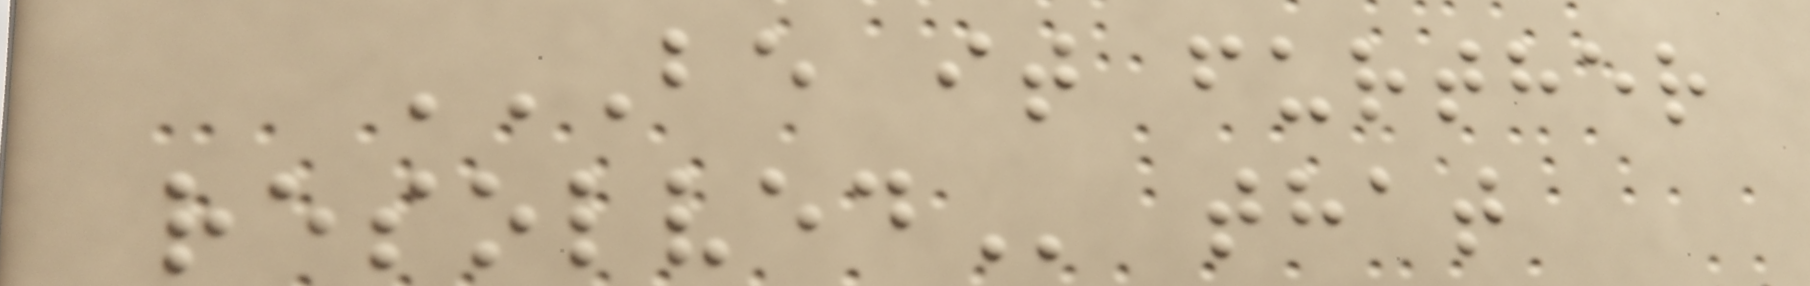BE IT FURTHER
RESOLVED that
